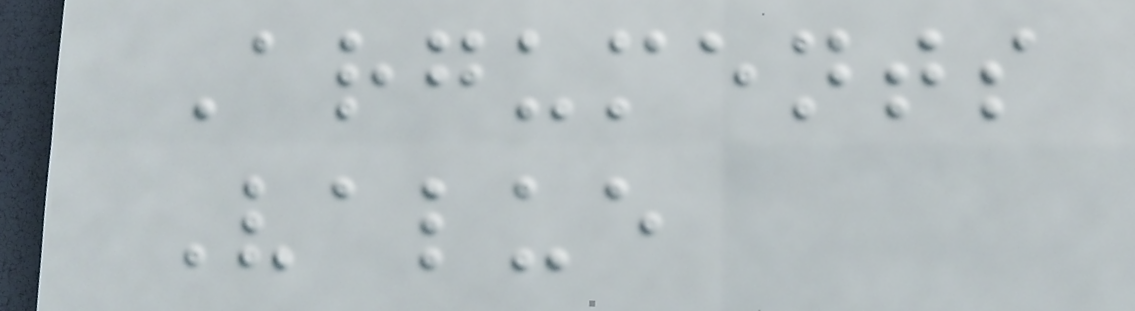Arguments
Value
